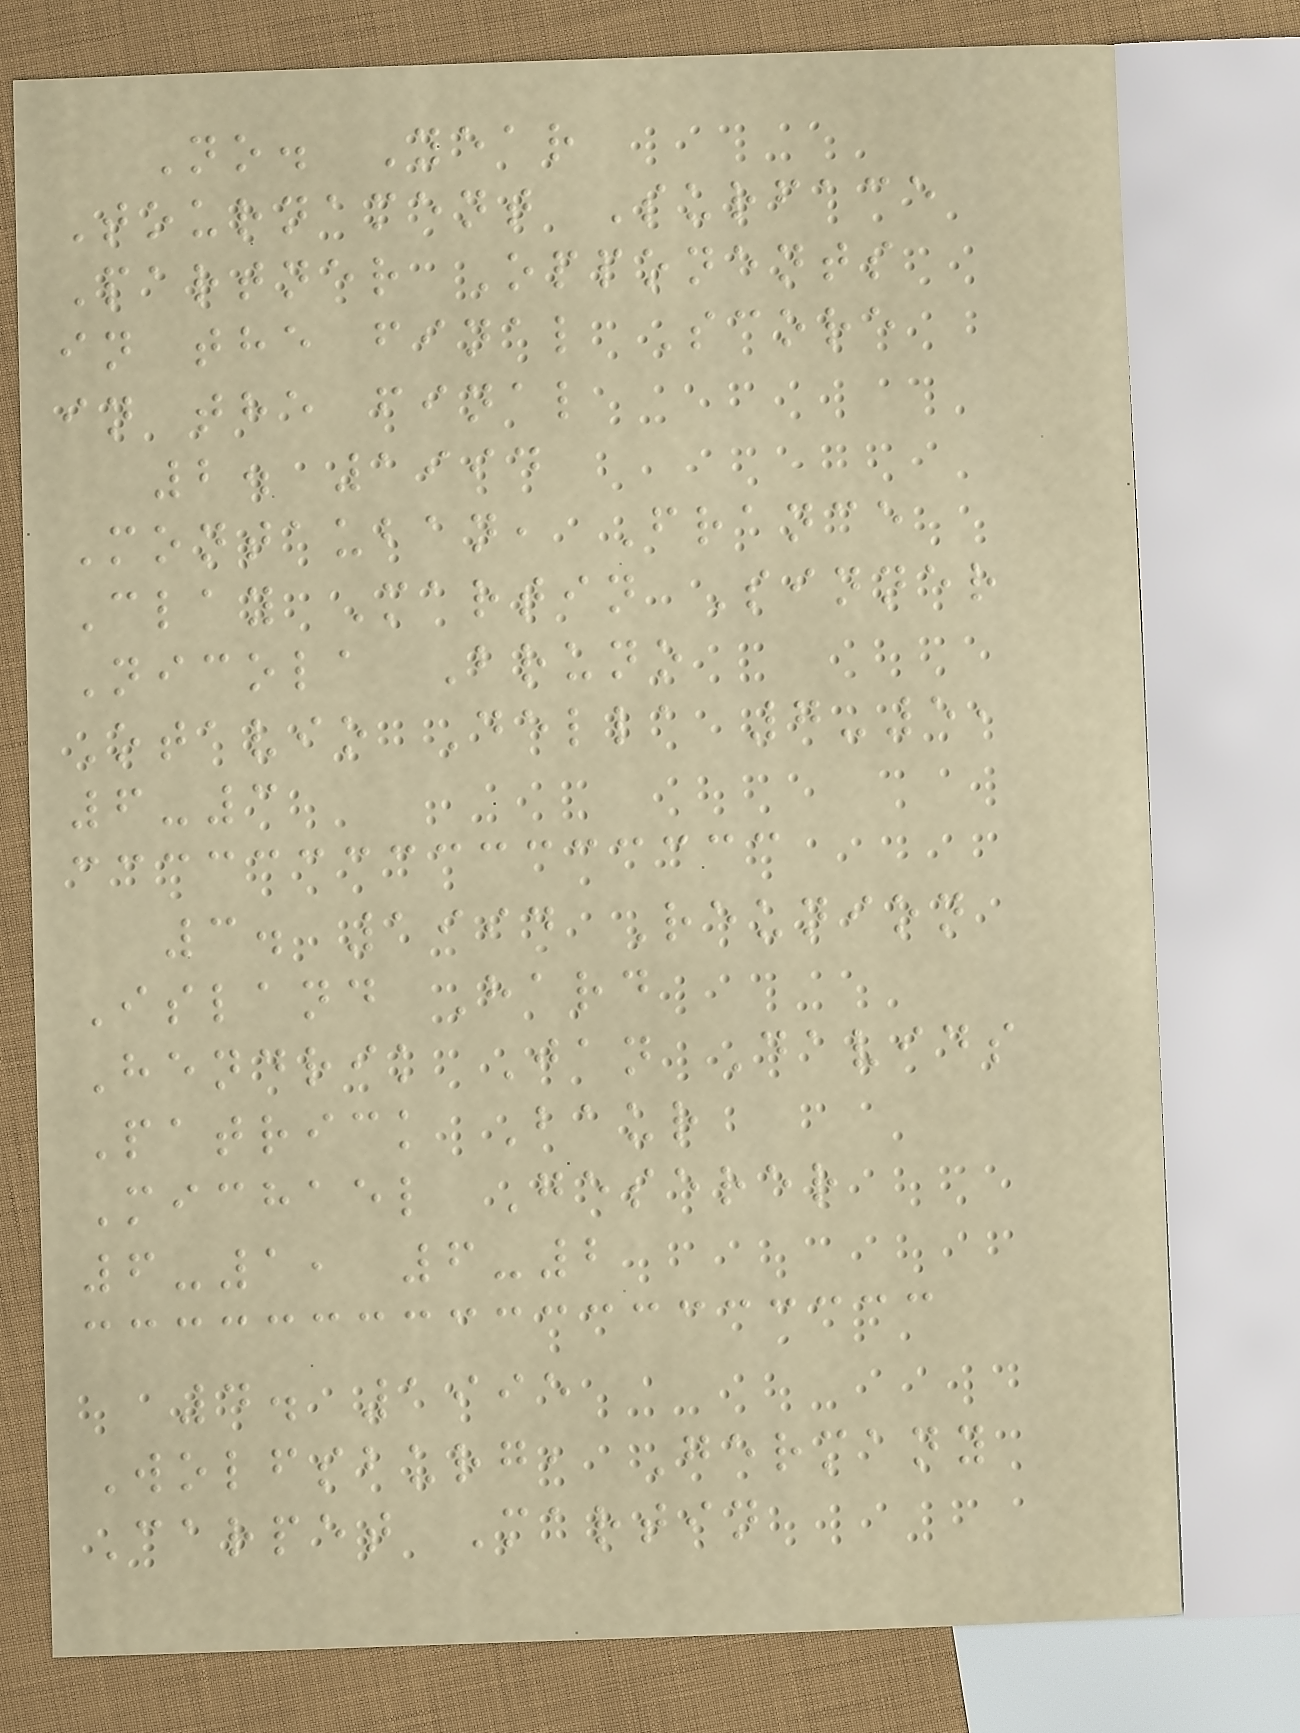No. Year
Tournament Surface
Partner Opponents
in the final Score
in the final
2. 1994
Montauban, France
Clay Martin Sinner
Nicola Bruno
Otavio Della 7-5,
6-3
3. 1994 Reunion
Island Hard
Hendrik Jan Davids
Patrick Baur
Michael Geserer
6-1, 6-2
4. 1995
Wolfsburg, Germany
Carpet Martin
